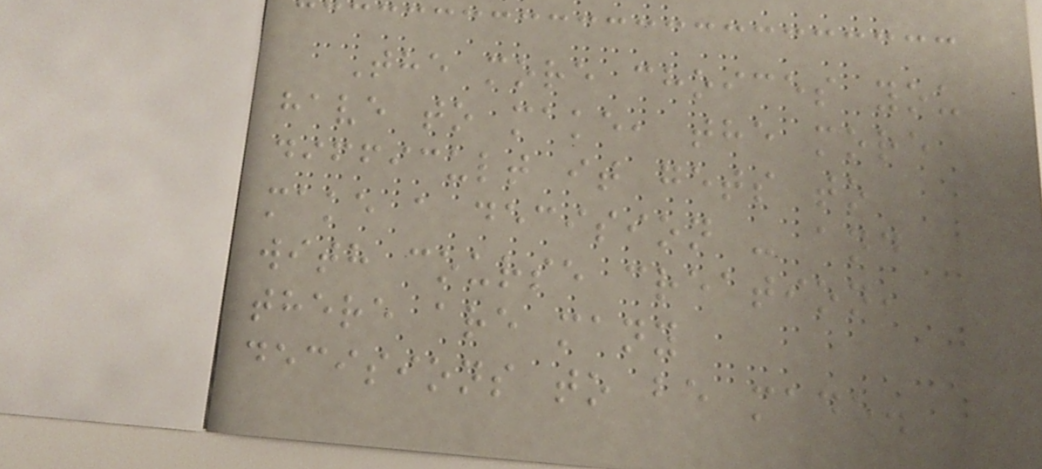The more choices you
have to make, the more
difficult it gets to
make a decision - and
with course creation,
there are many
decisions to be made.
